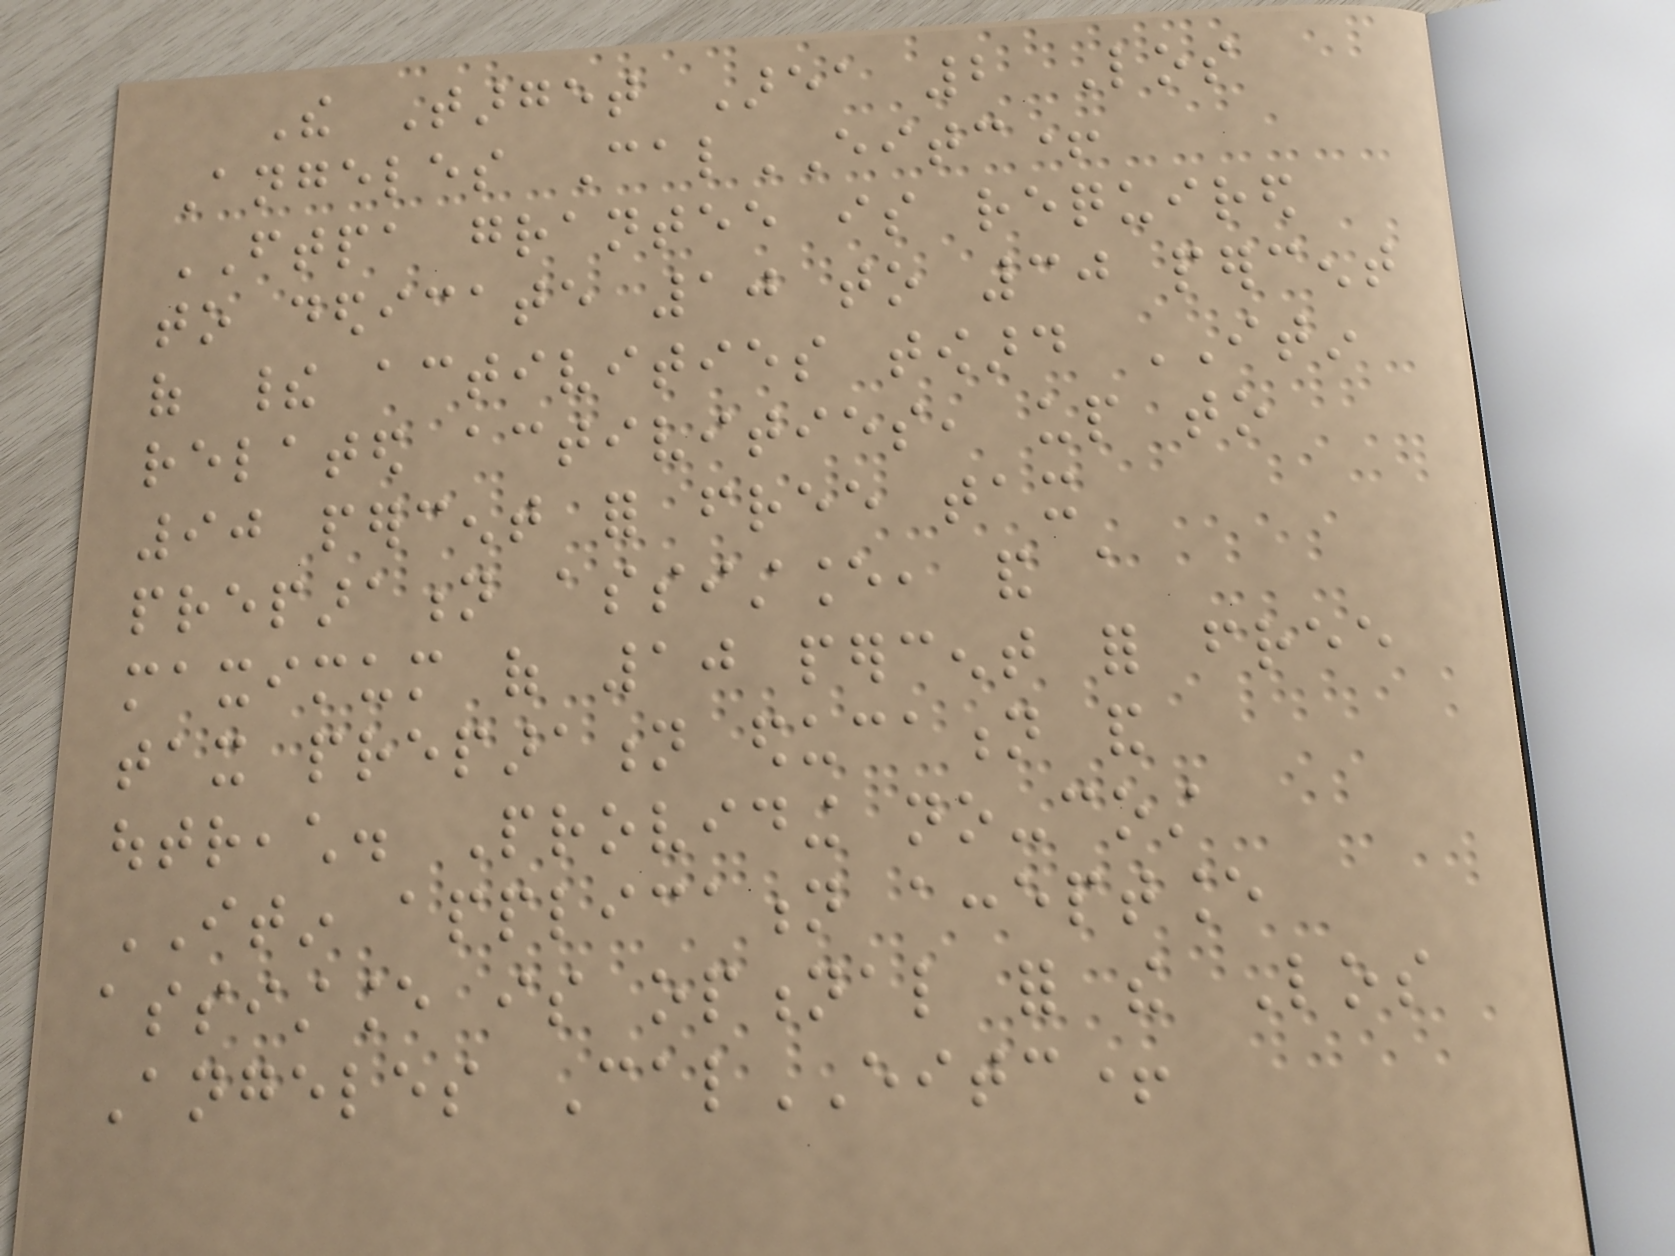The Target Area 2 Los
Angeles CalEITC+
FTPA grantee is required
to dedicate 10 to 30 percent
of their activities toward ITIN
related activities, up to
90 percent for free tax
preparation assistance, and a
maximum of 10 percent for free
tax preparation education and
outreach. Providing no-cost
ITIN application acceptance
assistance is optional for the Los
Angeles CalEITC+
